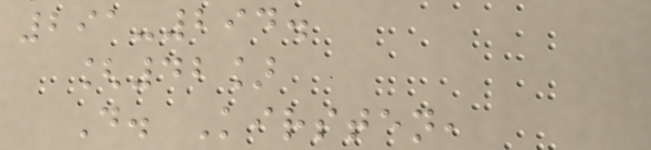291-294.
[42]
D. Kirsten,
